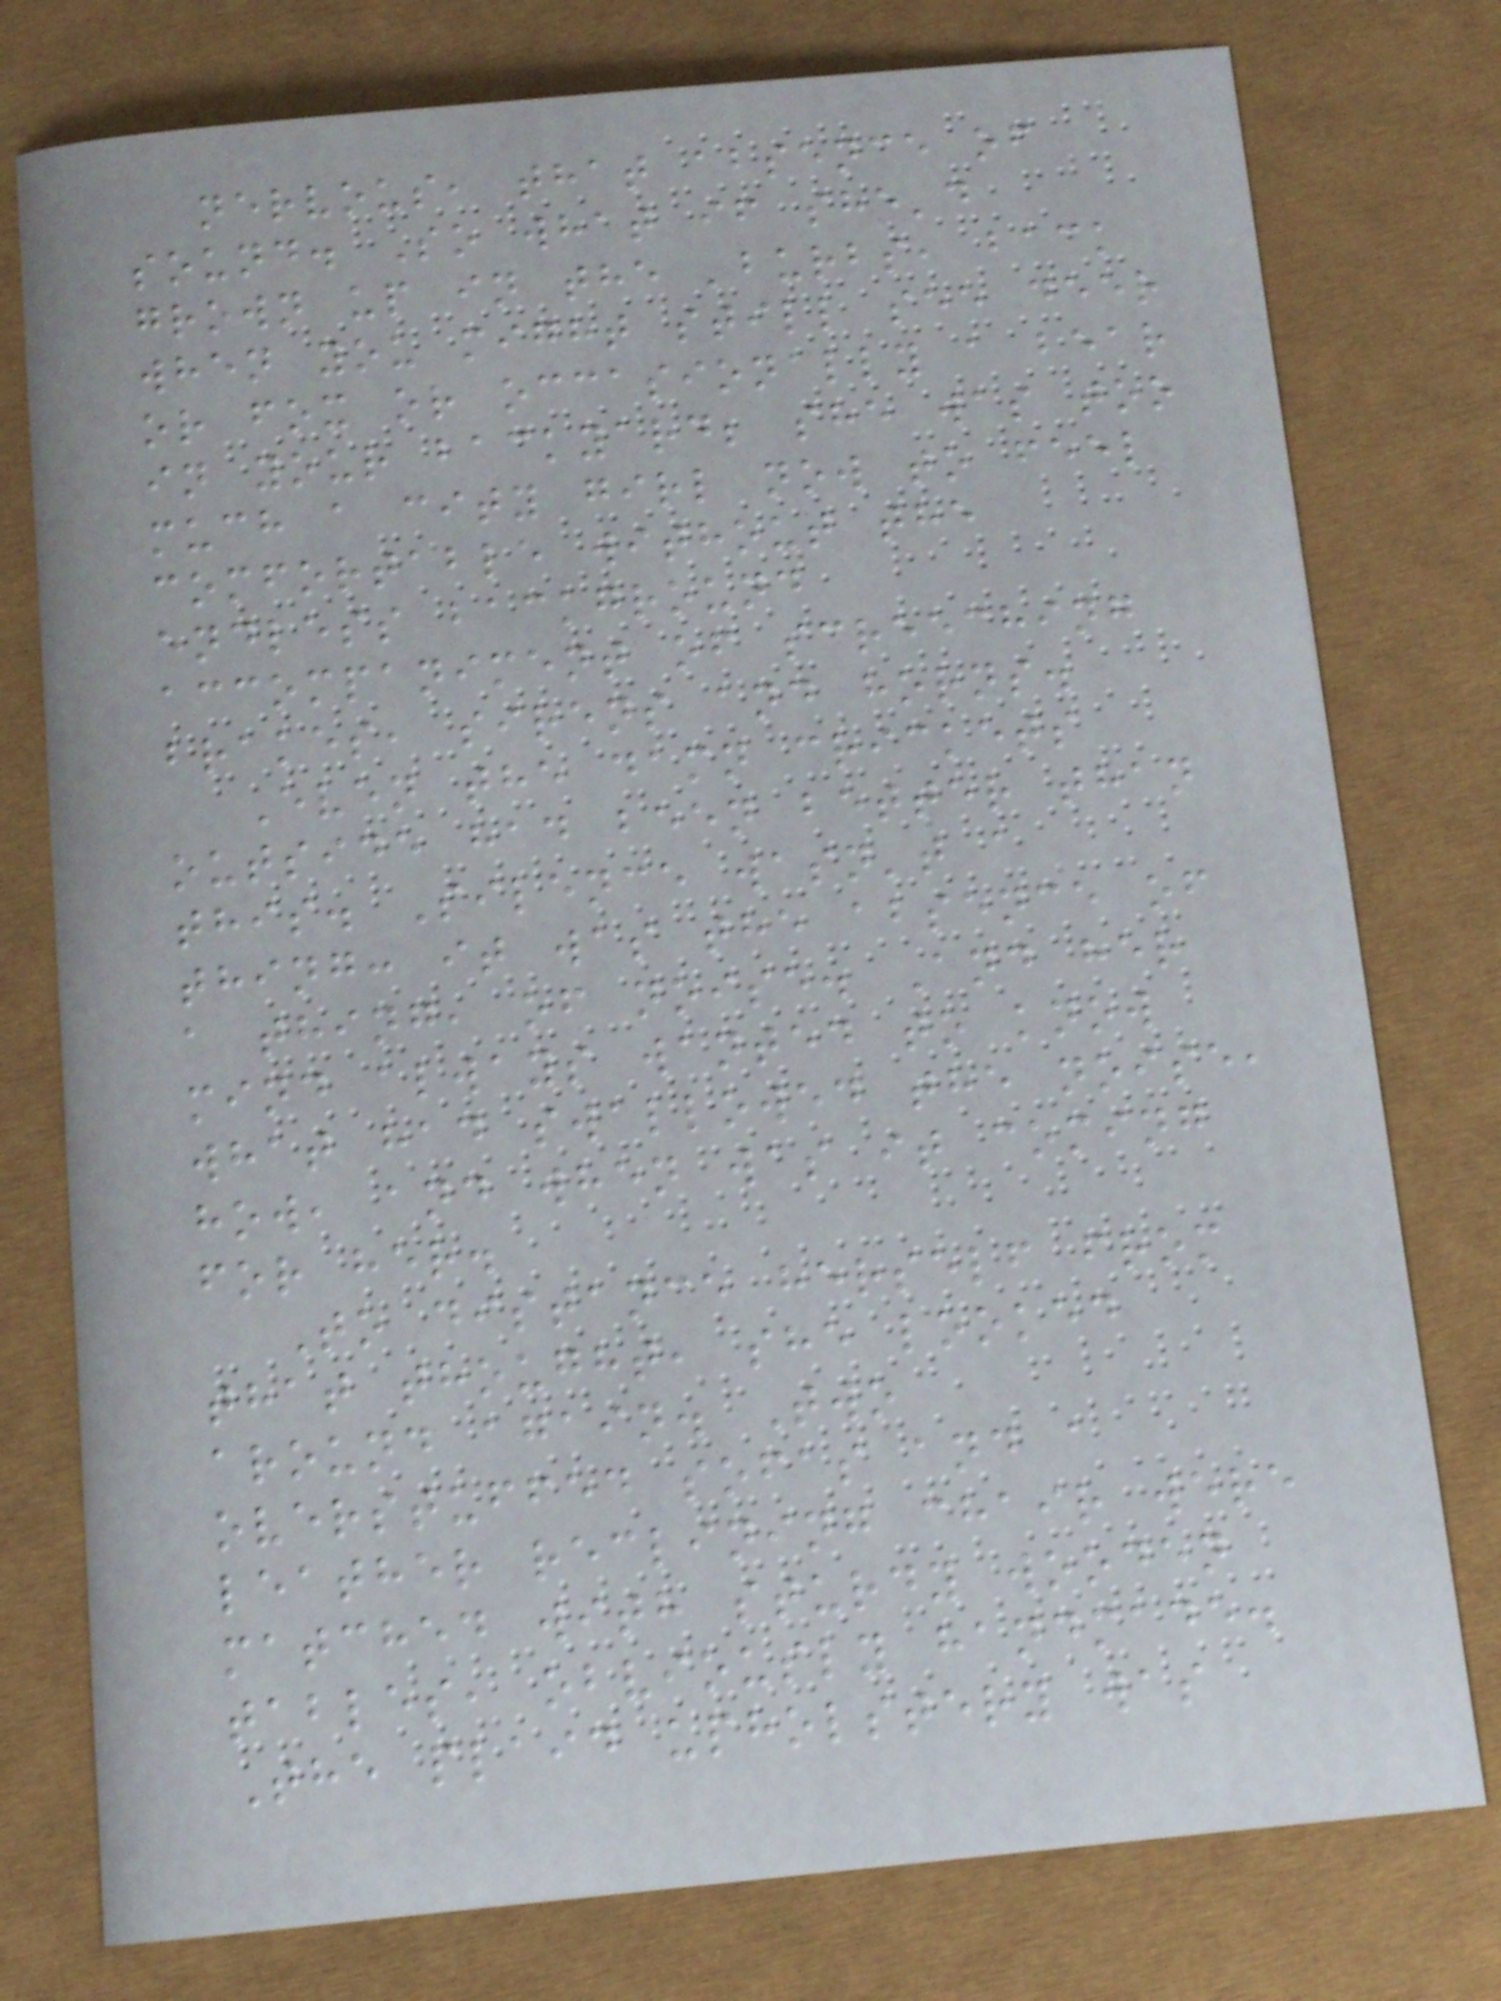nervous, that absence of
sound. So what if she'd
grown up in the 'burbs, back
when you might still see deer
or fox or occasionally a bear
in your backyard; she was too
much a city girl now to feel
comfortable without the
endless background
accompaniment of screeching
brakes, sirens and horns.
Even the damn crickets
outside had been better than
this. Silence wasn't a
thing: it was the absence of
a thing, of noise. And her
mind always wanted to know
what had swallowed the noise,
how, and when was it coming
for her.
To distance herself from
that thought, she looked
around again. Two
overstuffed sofas and a
leather reclining chair were
matched with sturdy wooden
tables, obviously handmade.
The plaid upholstery was
